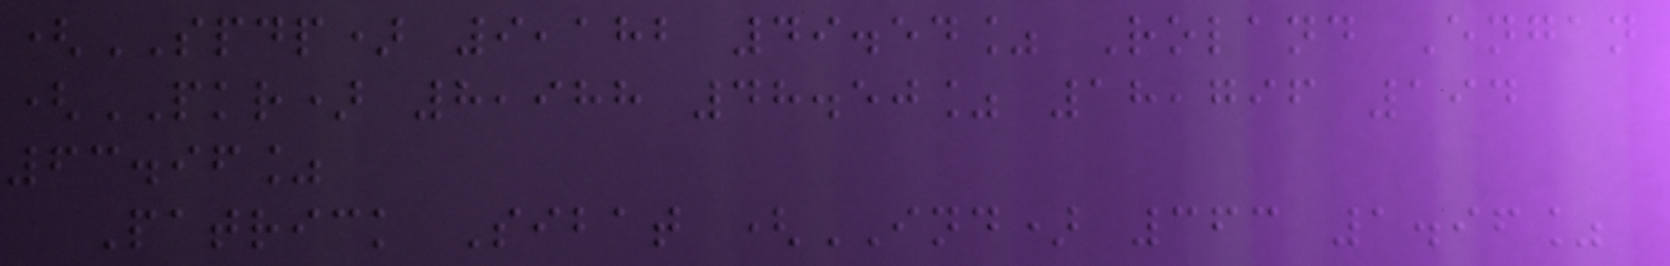(SPDP) 9,182 49.54% Roland Engan
(PKR) 8,988 48.50% 18,796 194
63.96%
Patrick Sibat (IND) 363 1.96%
